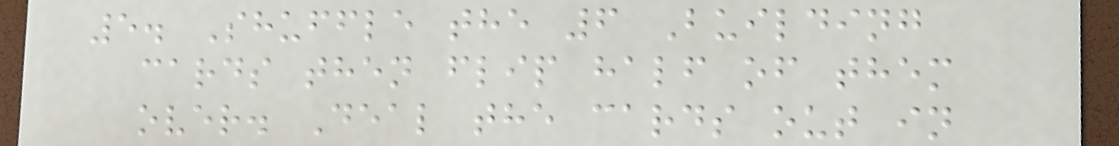5. Shuffle the 6 Building
cards then flip half of them
over. Deal the cards out in
